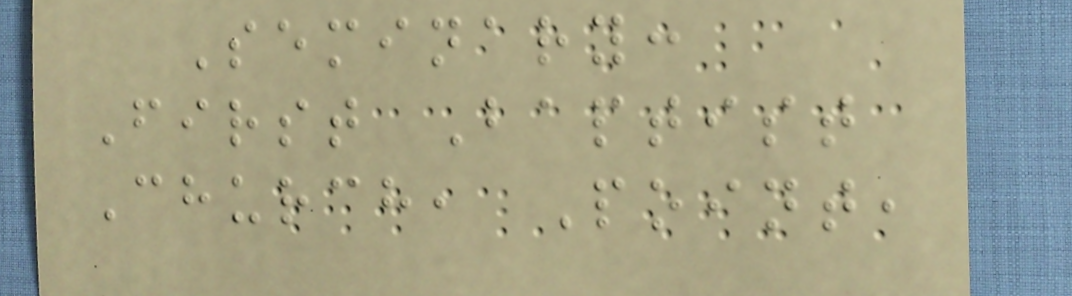Seminary:
First Baptist
Church, Point,
